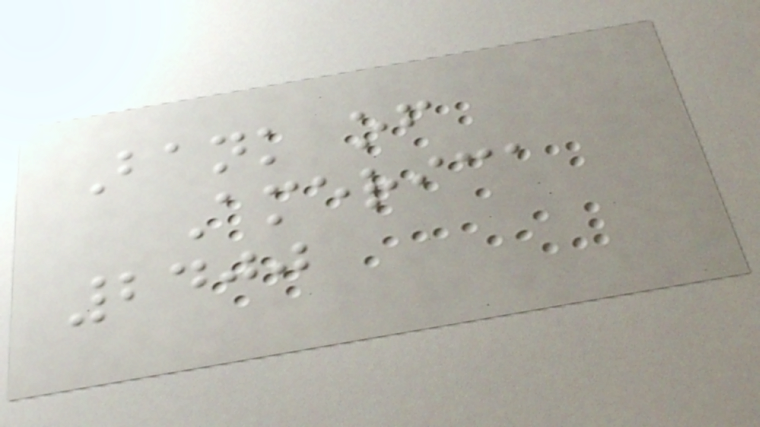Bank of
America
2400
